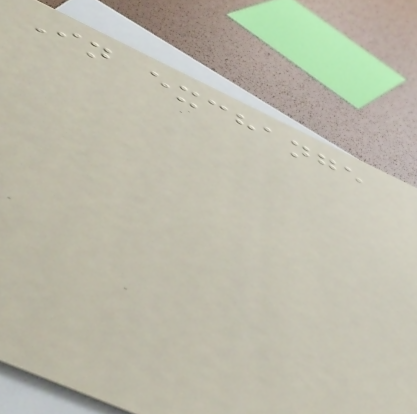In exchange
